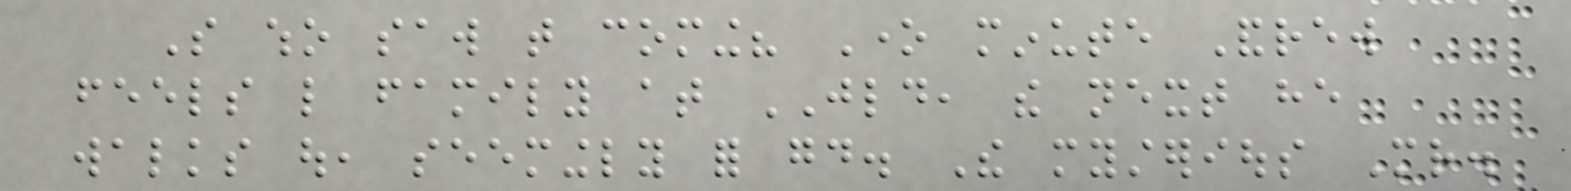So who saw that coming? One minute Andrew
feels like family at JLD, the next he
walks out, seemingly for good. The mysterious Mr.
